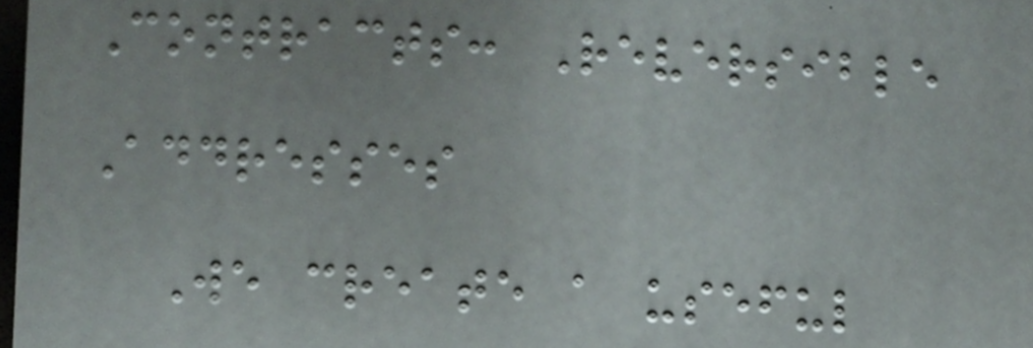Contracts: Reversible
Addresses
We create a useful
